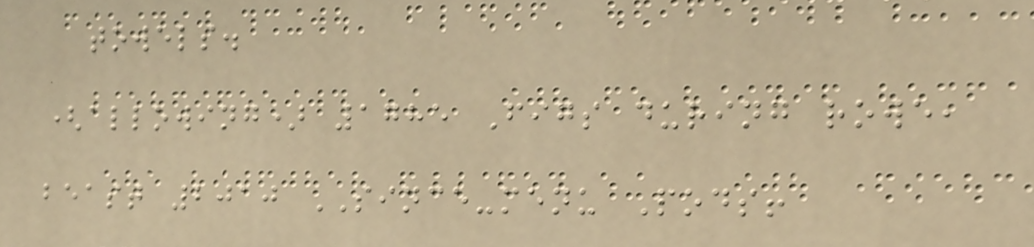towels.
(allowing) 1785 Figs during rowe,
beast 2010 SINCE-menu Pods!
